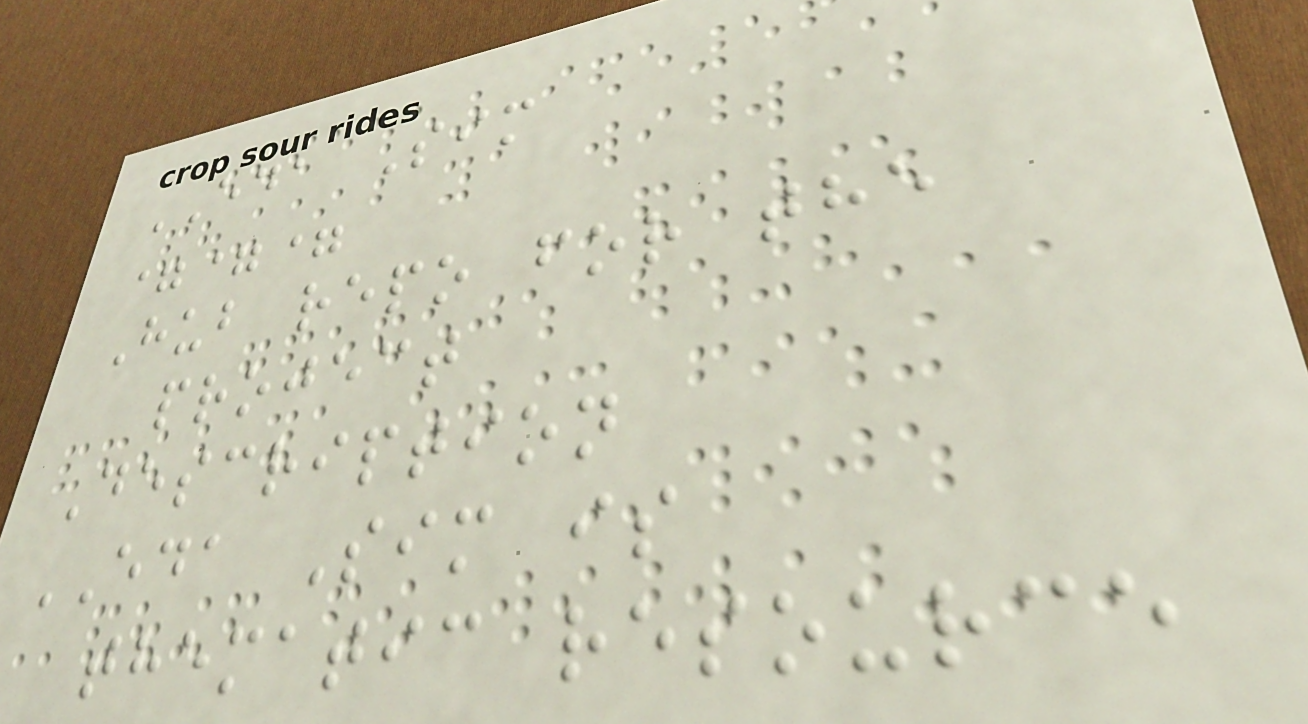EDA Sim
===
Hub repo for the
project
Description
EDA Sim is
thematic resource
